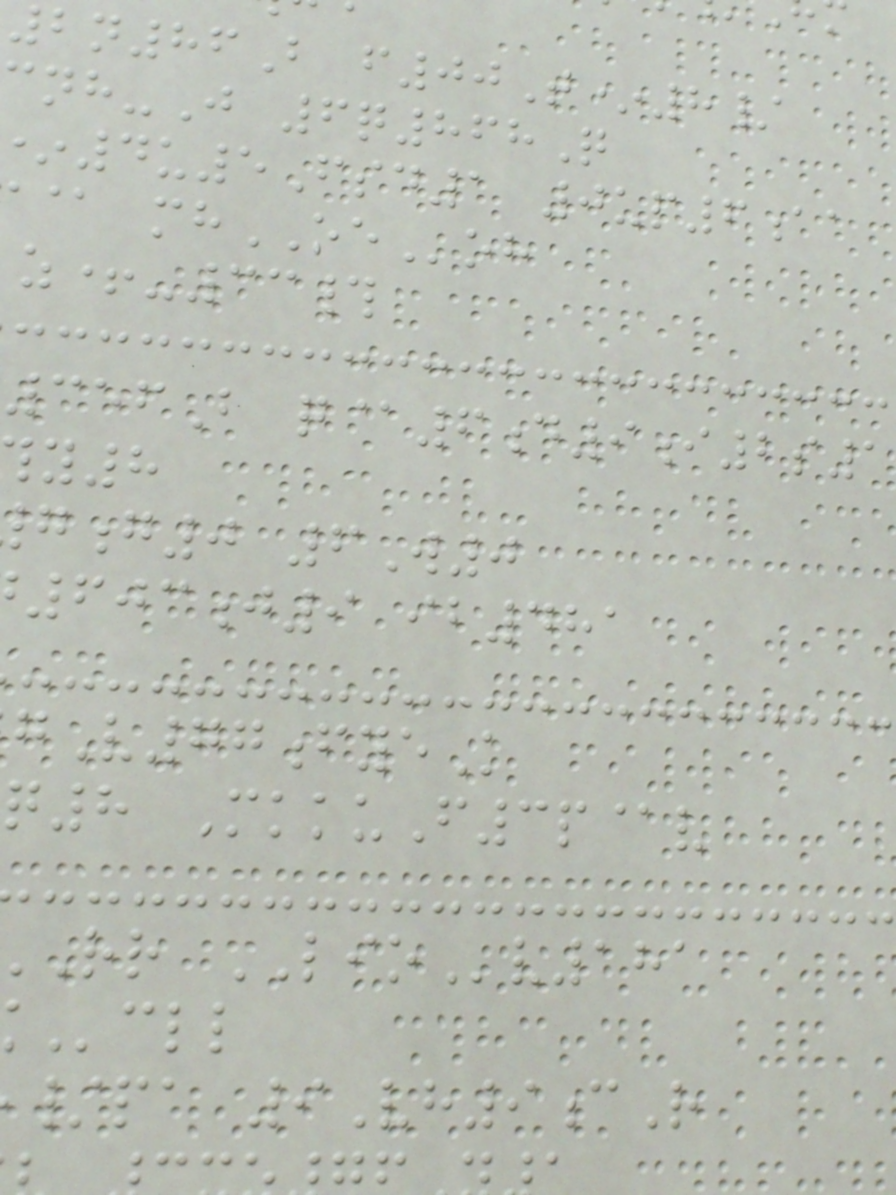2n86B f00T*8/
nh-J 6q868Q
4u5Fsd1 0up6aa
@ mhOEoh
z+-33#
356B q@6d9i2s1
g0 6W0
603j9 ib481
V77fyeK
q8 MkkuF3p@v
rr LIOv181
/pa 9Vh9cR
